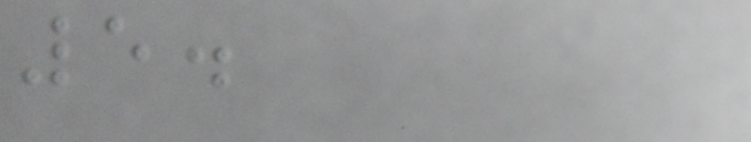5.
